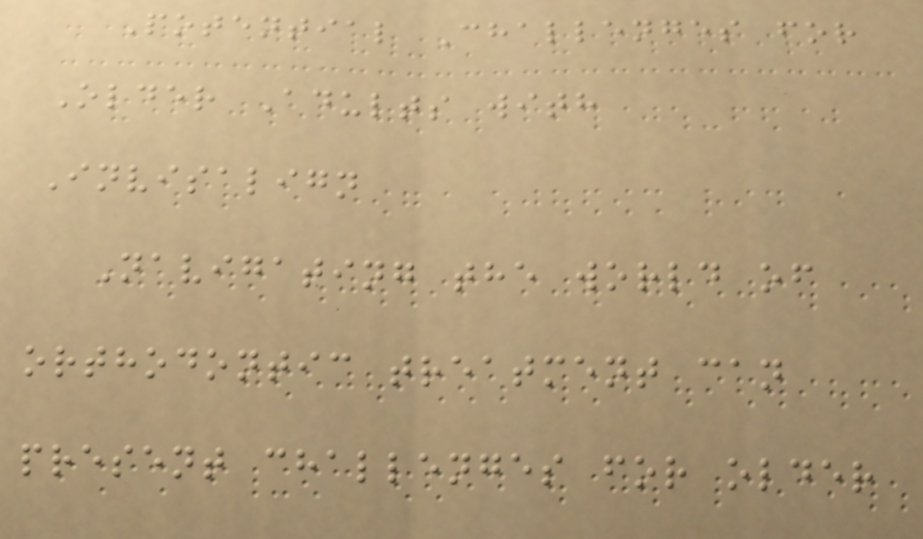Potential Challenges for
Older Adults with
Invisalign
Navigating the world of
orthodontic treatment can
present challenges for older
